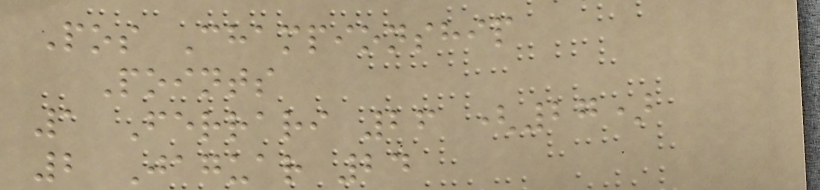Pos Championship
Points
1 Ferrari 26 (27)
2 Jaguar 24
